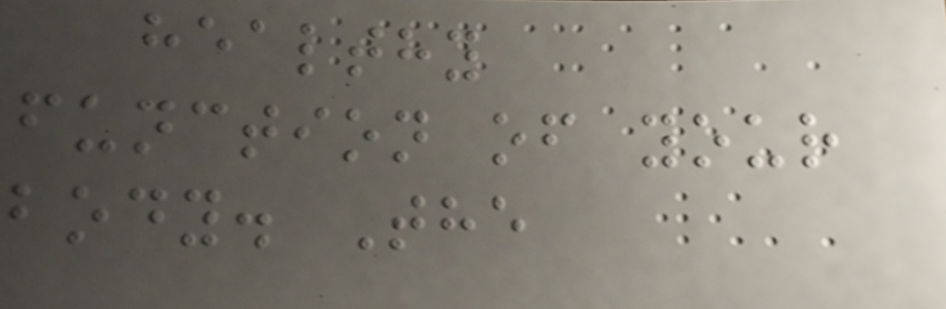healthy
function of your
body. The
